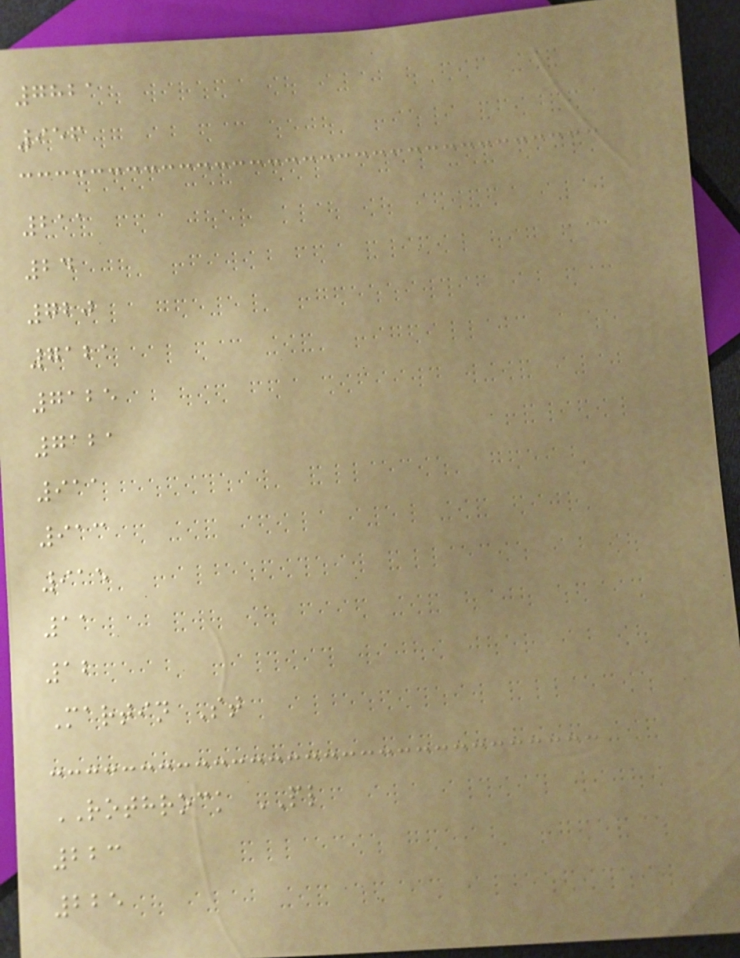7821
956
211
24
720
7121
7125
7121
911
913
915
11
12
Martin St
ROTHROCK PL
223
225
